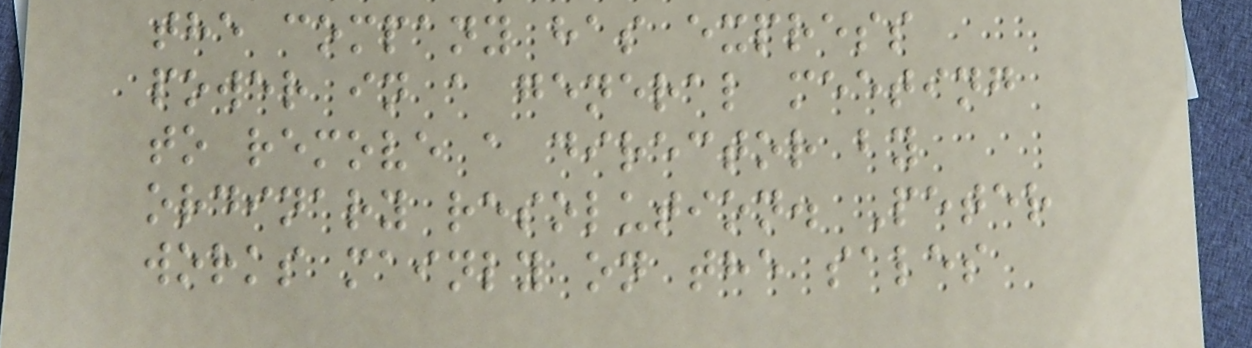the company has express
power in a general meeting
to remove a director by
ordinary resolution. Peter
works mainly on the sales
